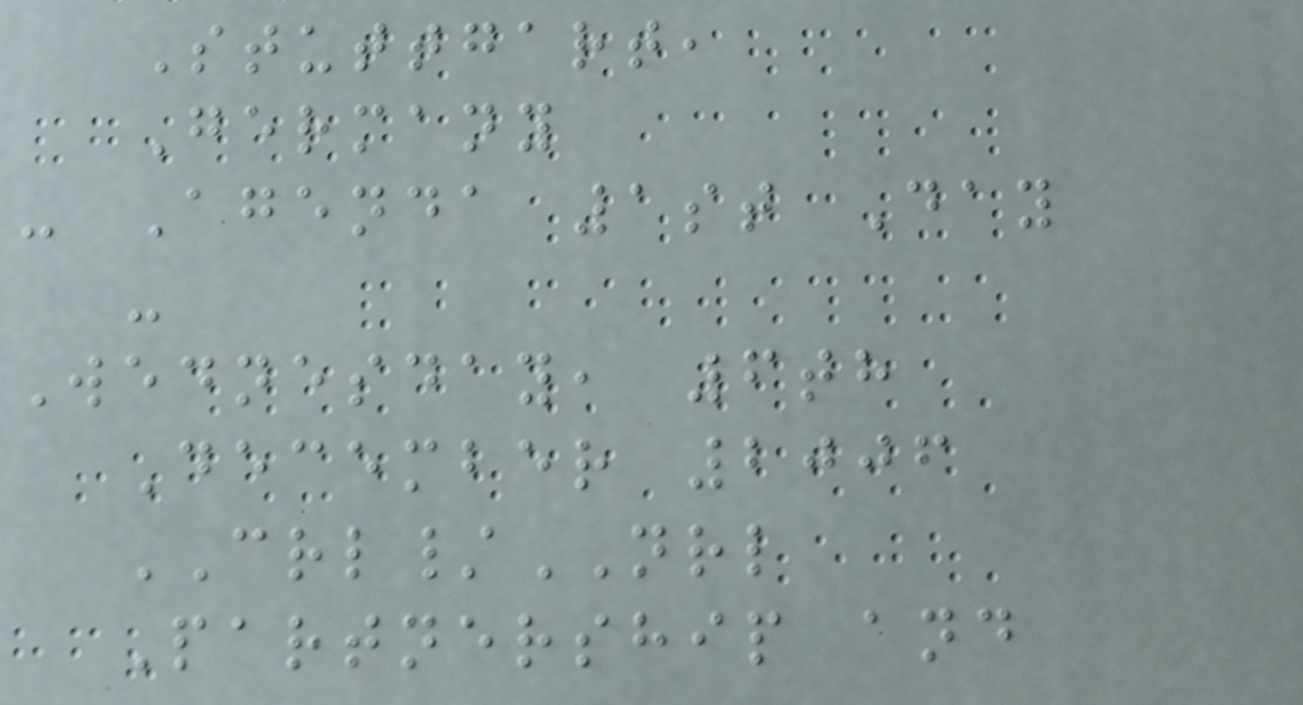Stuttgart,
Germany
- Agenda 1st Day
-
Wednesday, 6th
December 2006
CRL/NRL
Partnership and
